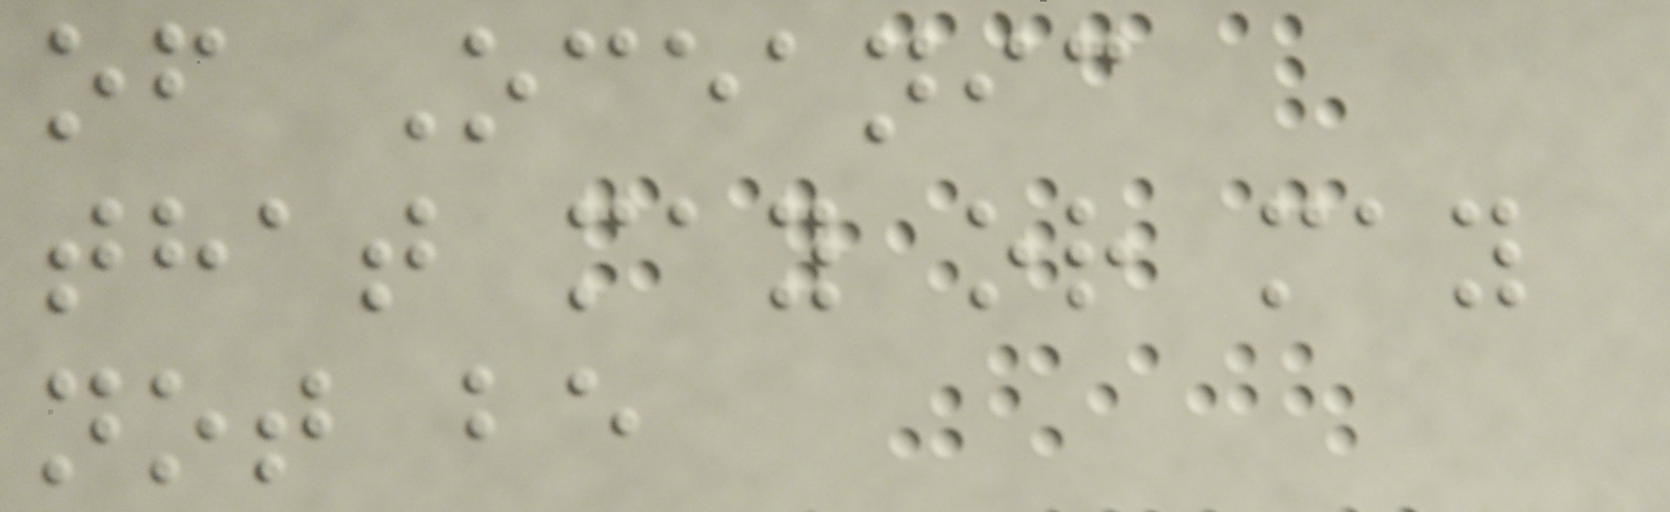of Oceanic
that may or may
not be
